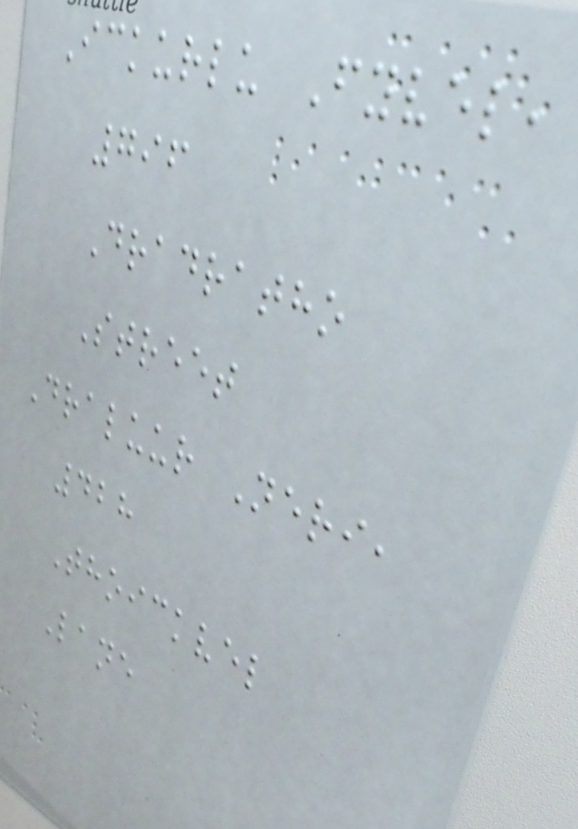Ickurlu Fyvel,
796
Dradratho
Street
Draluur Neri,
428
Thoickvel
Lane
